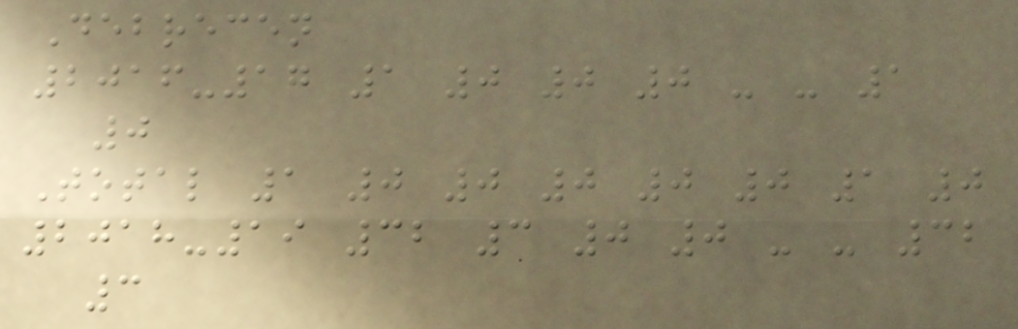Debrecen
2016-17 1 0 0 0 - - 1
0
Total 1 0 0 0 0 0 1 0
2018-19 32 3 0 0 - - 32
3
